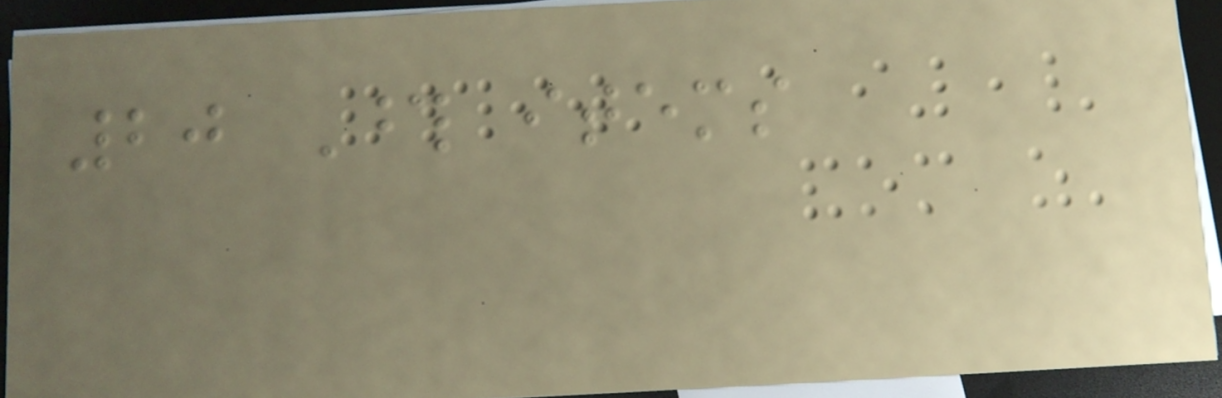20 Those items
